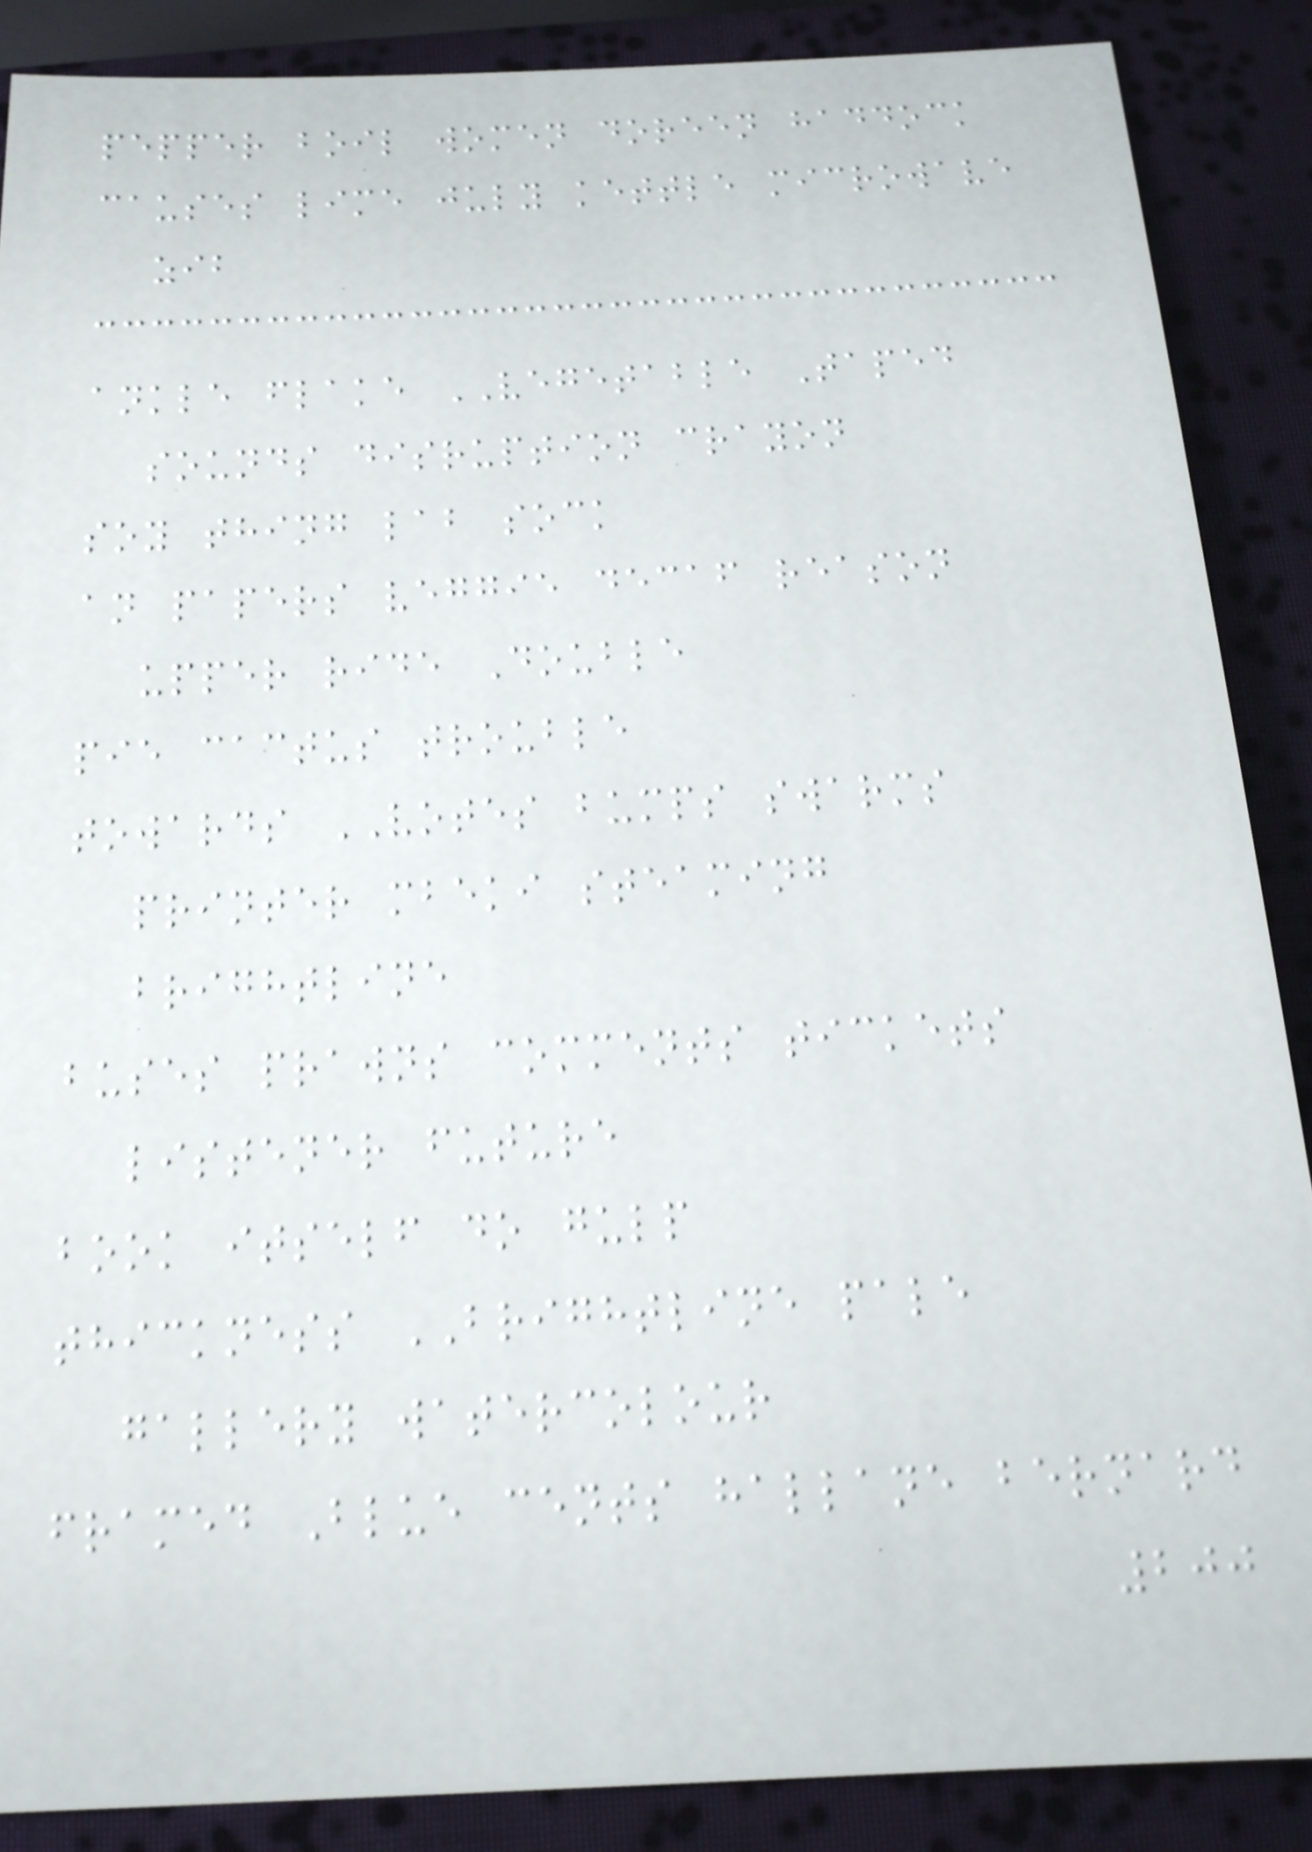pepper boil women doreen haddock
causes lime july kettle microwave
zib
ankle flake VEGETABLE Taped
sounds disruption crayon
soy thing lab sock
an papers veggie decaf reason
upper ride Double
pie cactus trouble
towards VOTES bumps swarms
printer mbeki steaming
brightline
buses prawns comments tickets
listener future
book itself do gulp
thickness BRIGHTLINE pale
gallery watercolour
framed Blue cents hallane bernard
200
